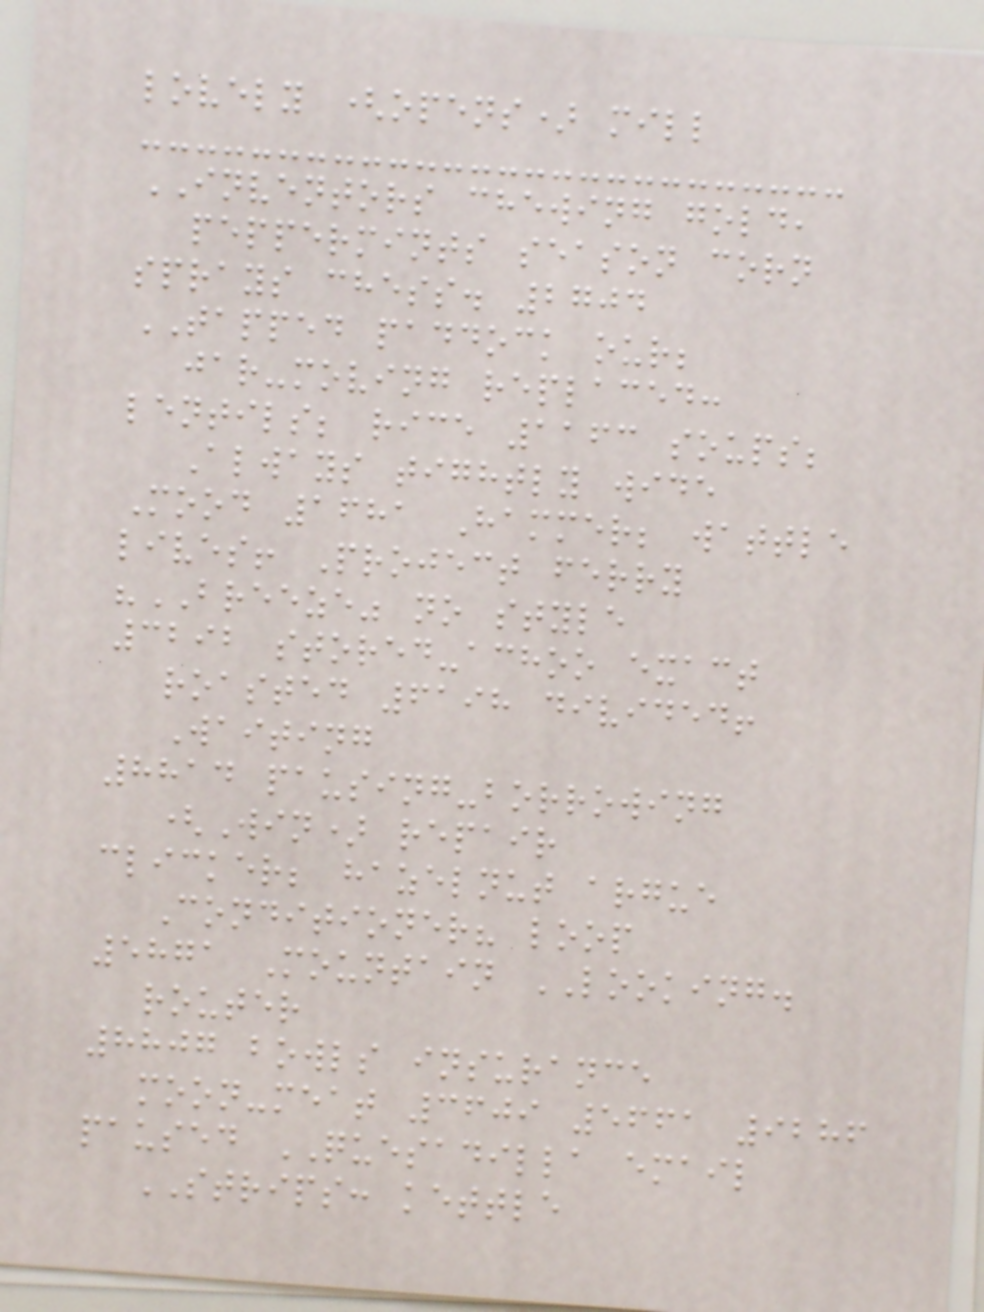lovely (opens) mill
INVENTORS chewing gold,
peppermints season corn
sprays chess. 2704
TAPPED paddock our;
jar-moving replaced:
lentils; rice 1163 soups;
Always tightly wide
Mood 1681 Hammer; wattle
lives! Project ferry
"BREEZE" no style
3292 stored-achoo exact
roasted 6198 divided!
Waiting
8814 pausing-borrowing
(Win) repair
clicker; hazelnut argue
Conditioner? loop
5871 Mountain LOOKING.
router
8807 bowls insurance
moon-meat 3609 5661 9286
paused QUESADILLA email
STRIPS: kettle
